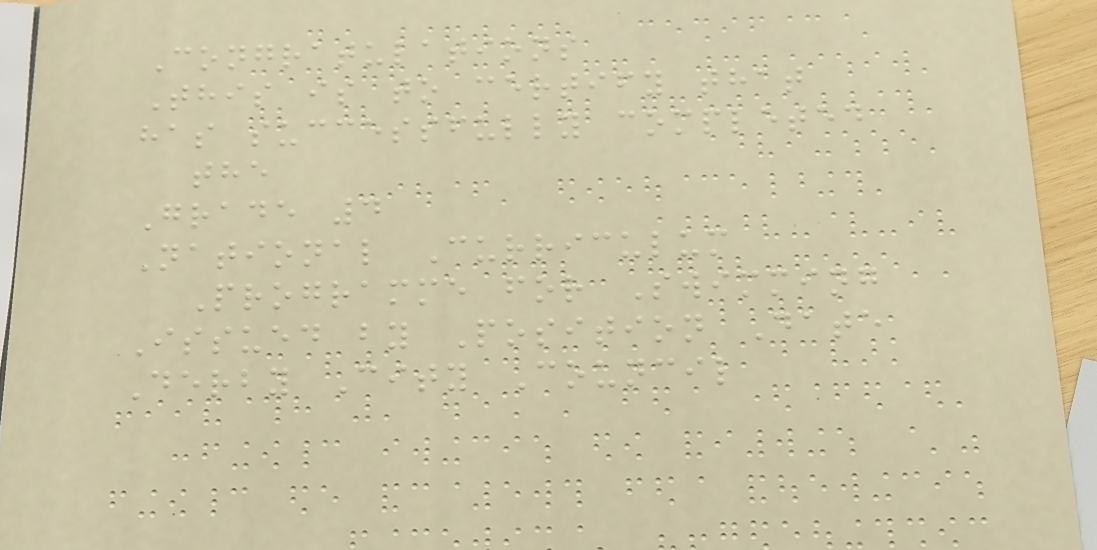Congratulations
This is to certify that
has successfully completed
the
Grade 4
National Curriculum
Programme for Swimming
Issued by Position Date
Derby City Council
